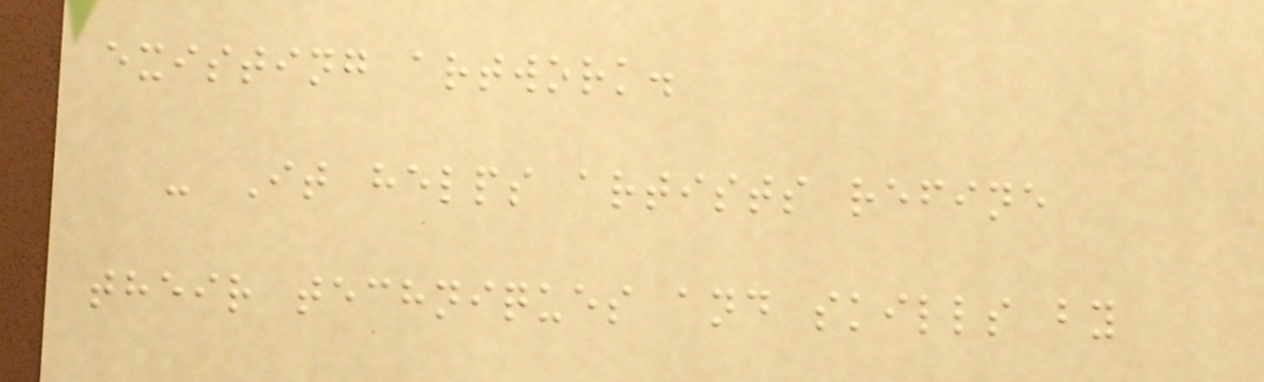existing artwork.
- It helps artists refine
their techniques and skills by
